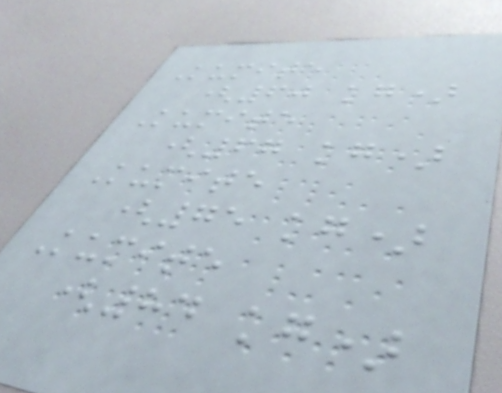Kumite
(60 kg)
Kumite
(67 kg)
Kumite
(75 kg)
Kumite
(84 kg)
